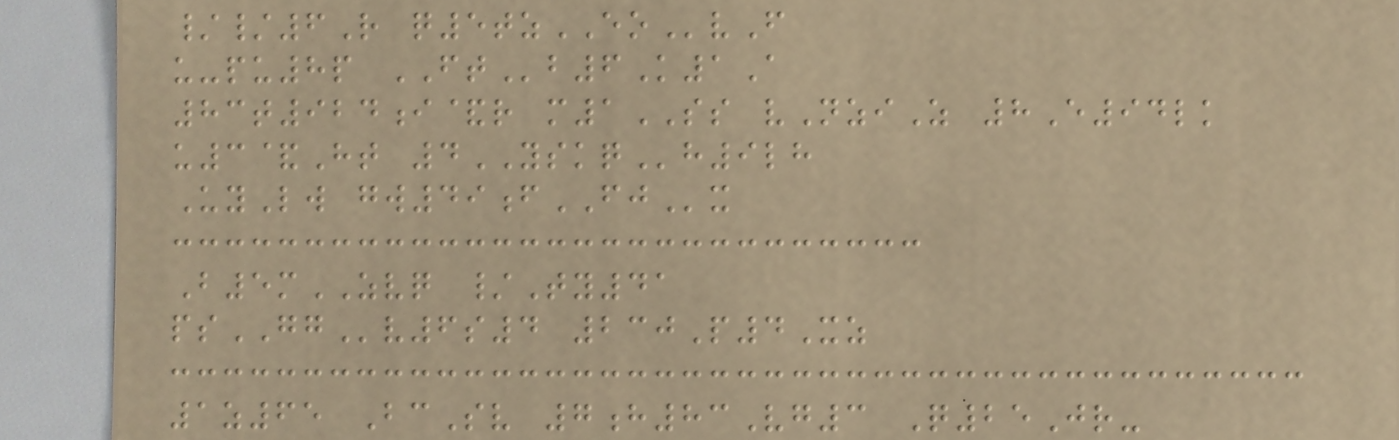//6R q5tzEOvF
u-pu8p FTb6K1A
83t924i&r m1SS vNziZ 8E94lk
u3&Ht 4YSKQh9lh
UyLw gw49fFJx
B5mZVQ /Ty41
psGGv6s4 230P4Xz
1z65 BcSv 7h83Vg3 Q25Jr-
